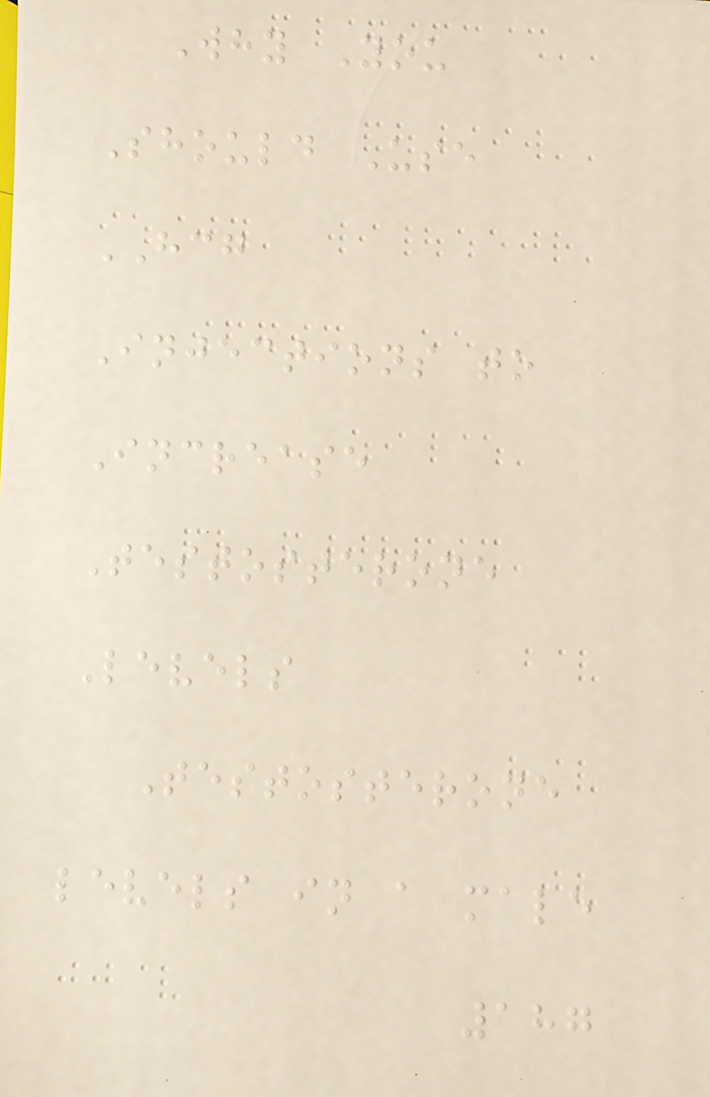Why You
Should Use
HCG
Injections to
Increase
Testosterone
Levels
Testosterone
levels in a male
187
